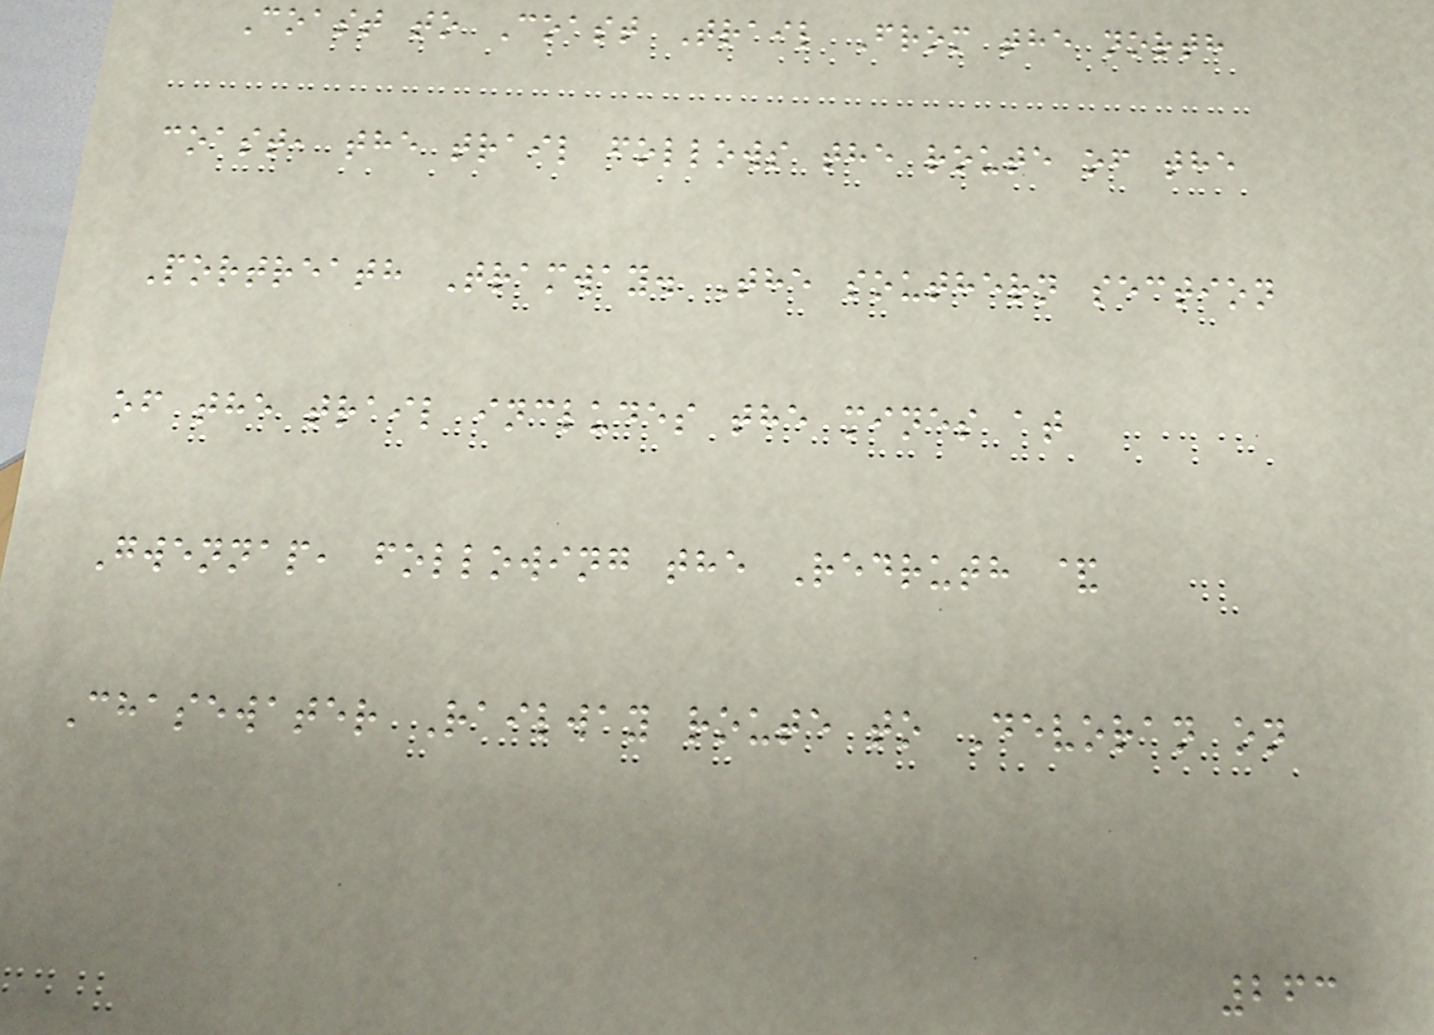Coast to Coast Trail From the north
coast, the trail follows the route of the
Portreath Tramway. The southern section
of the trail includes the mines at
Gwennap, following the Redruth &
Chasewater Railway route to Devoran on
263
